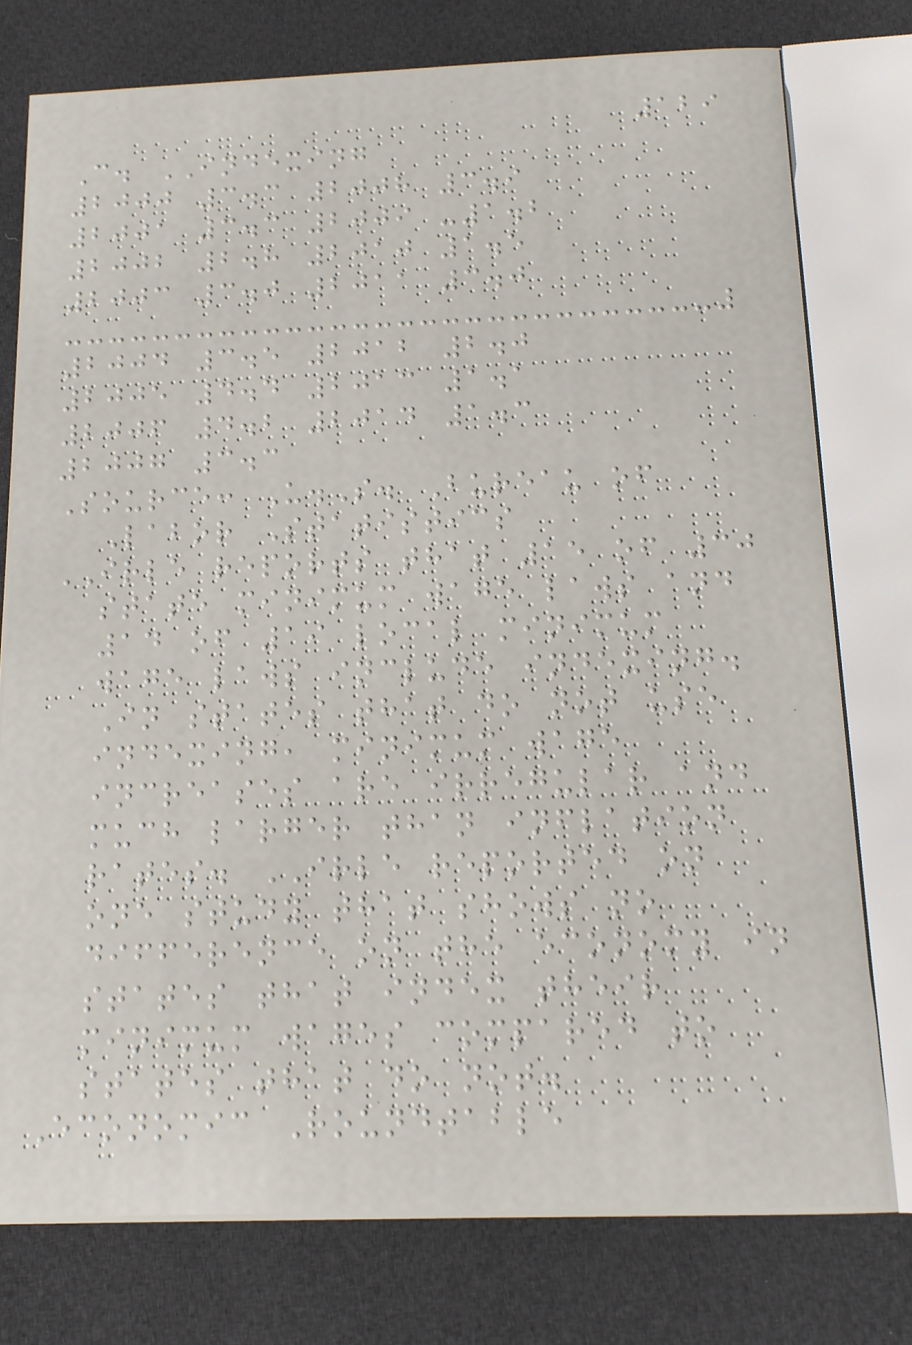129
C. INDEXING
2000 3.3 2008 3.9
2001 3.3 2009 -1.2
2002 2.8 2010 1.5
2003 3.0 2011 3.0
2004 3.5 2012 2.0
2005 4.4 2013 1.1
2006 4.2 2014 1.3
2007 3.3
Source: U.S. Bureau of
Labor Statistics
IRLE reports that 15 of 30
state minimum wage laws and
14 of 19 local minimum
wage laws include indexing.
In states that do not use
indexing, minimum wage
increases are irregular and
much larger than inflation
rates. IRLE reported on
one study that shows no
difference on the economy in
states that index their
minimum wages compared to
states that do not.
Economic Roundtable
